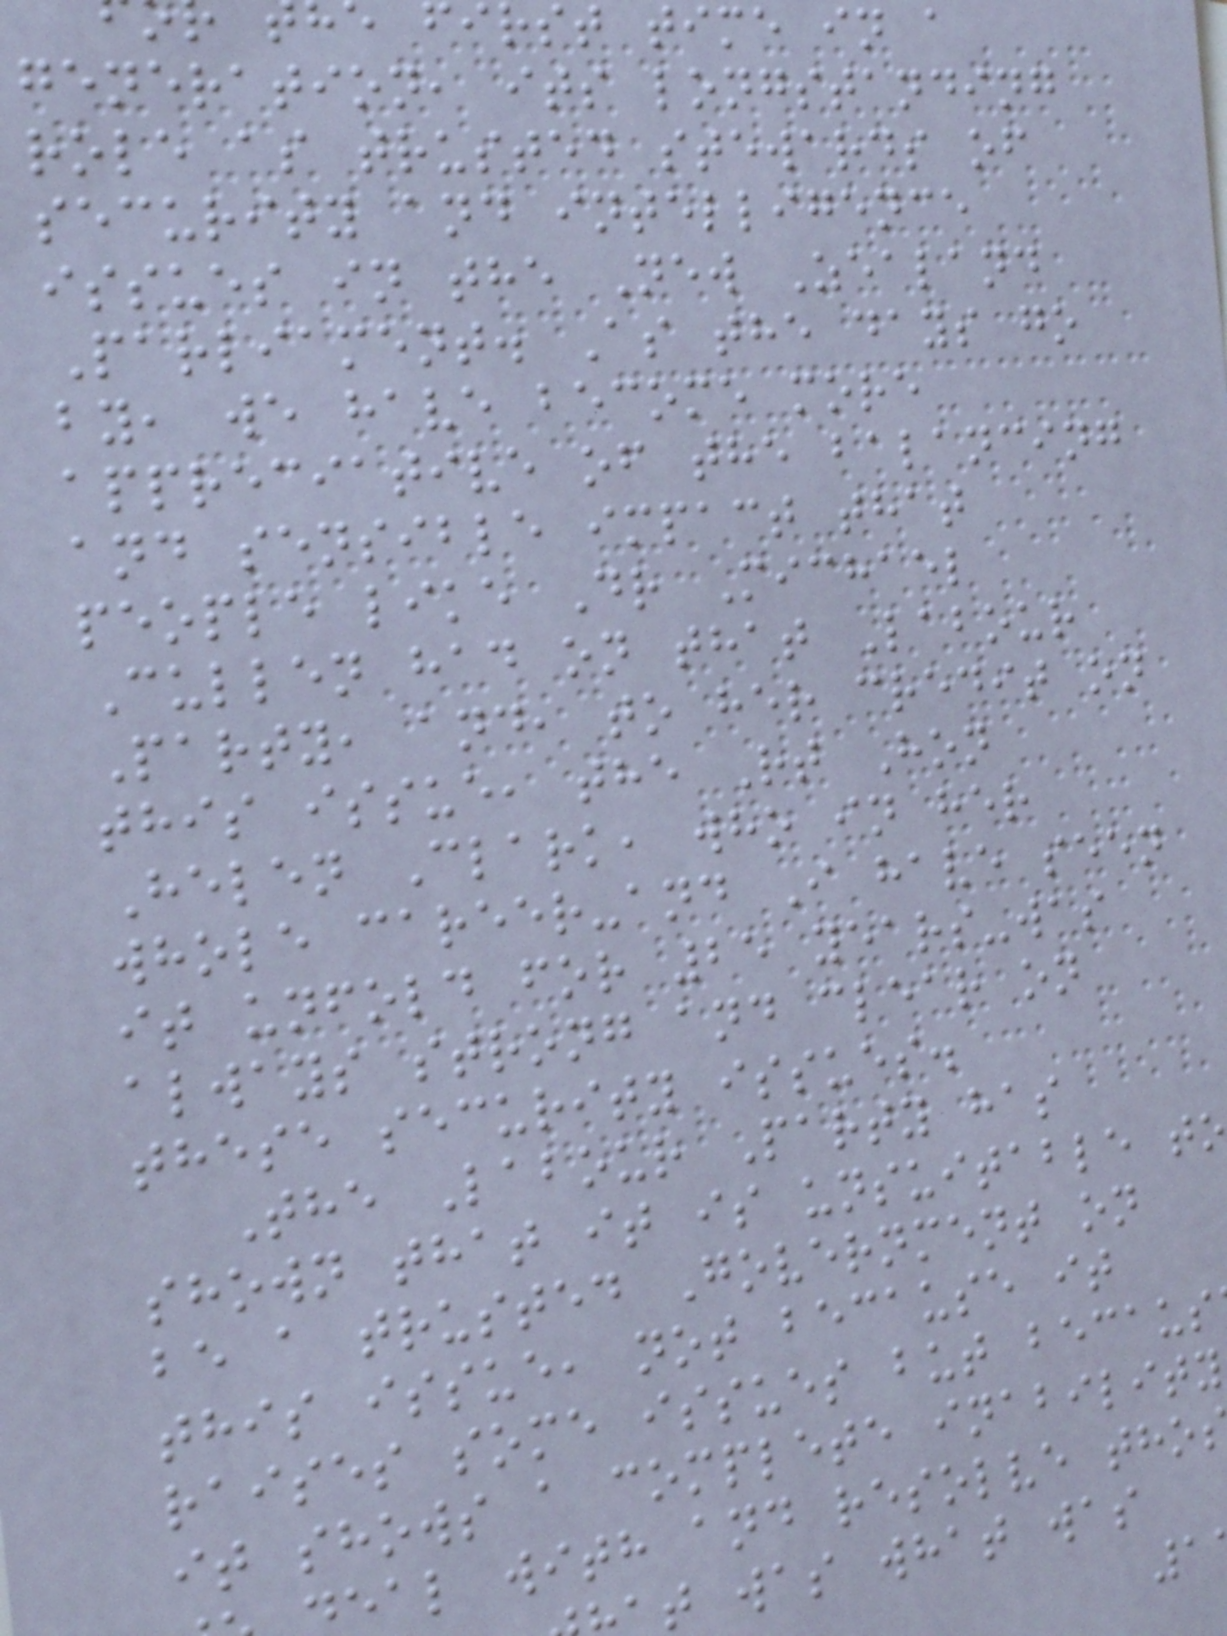first time in a
generation, its longstanding
role as trusted stewards of
security and intelligence
issues in the New Zealand
Parliament. As the days go
by, we have become more
appreciative of the balancing
and sensible impact that
people like Dr Michael
Cullen had on that Labour
Party, and, to her credit on
this issue, the Rt Hon
Helen Clark, who in her
whole career-and I have seen
it unfold for 25 years-was
always strong and clear on
these security issues.
The Labour Party has
shown that it is unsuitable to
be a trusted Government on
this issue, not because it
raises some issues but becaus
it shows a complete inability
eal with and resolve tho
t was what was
